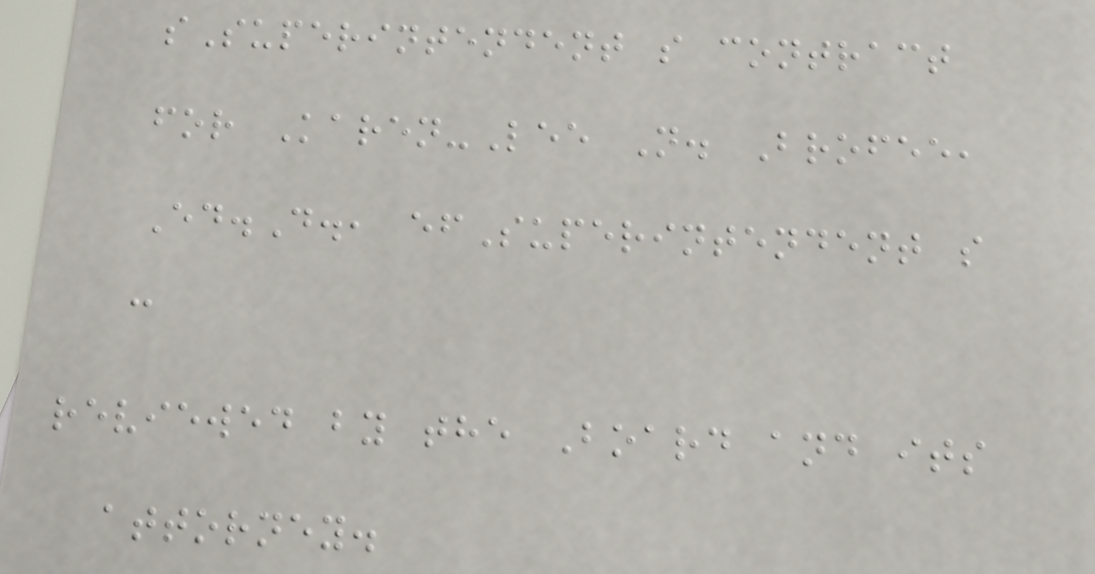sSuperintendent s contract
for Karen-Lee N. Brofee,
Ed.D., efSuperintendent s
c
reviewed by the Board and its
attorney.
